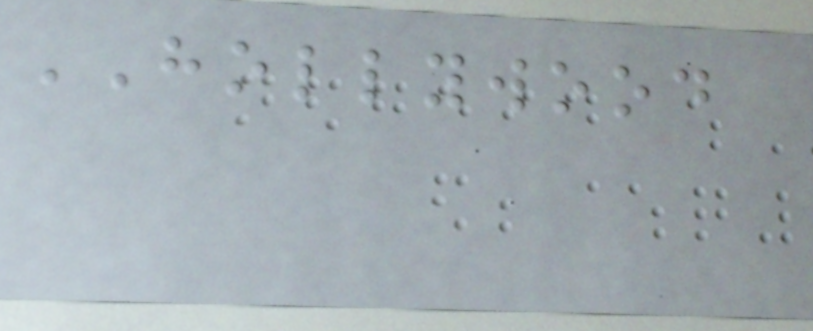HOLLYWOOD
